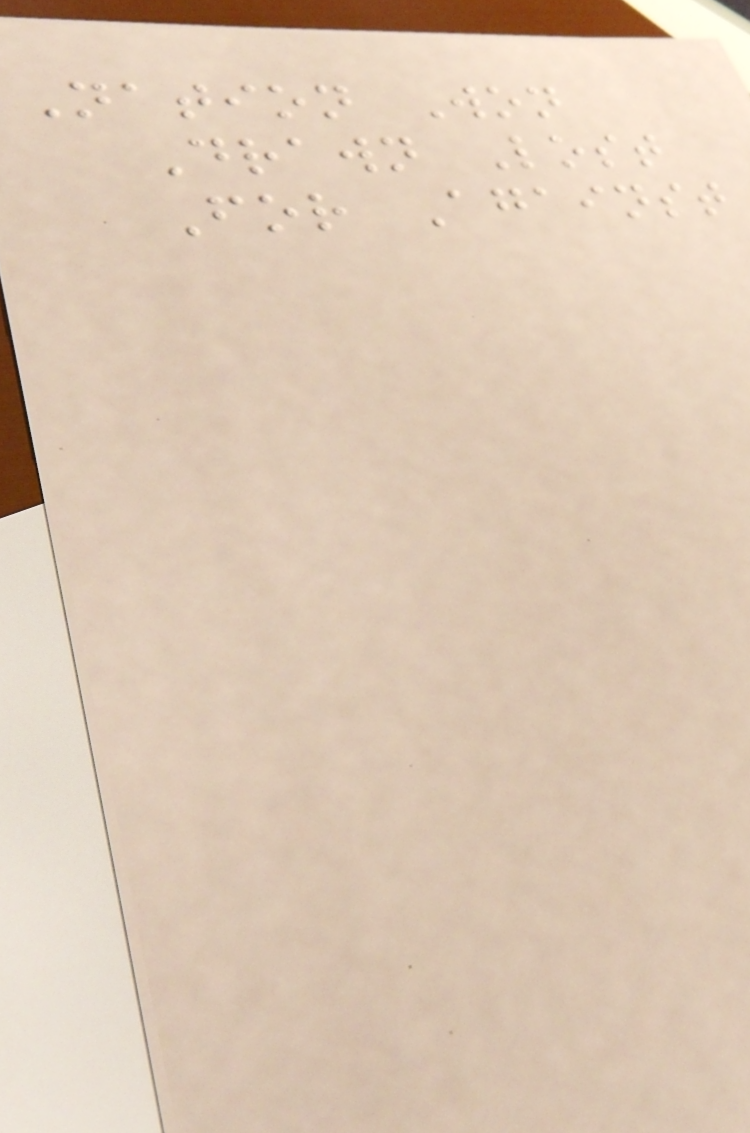Nation Won
Drawn Lost
For Against
